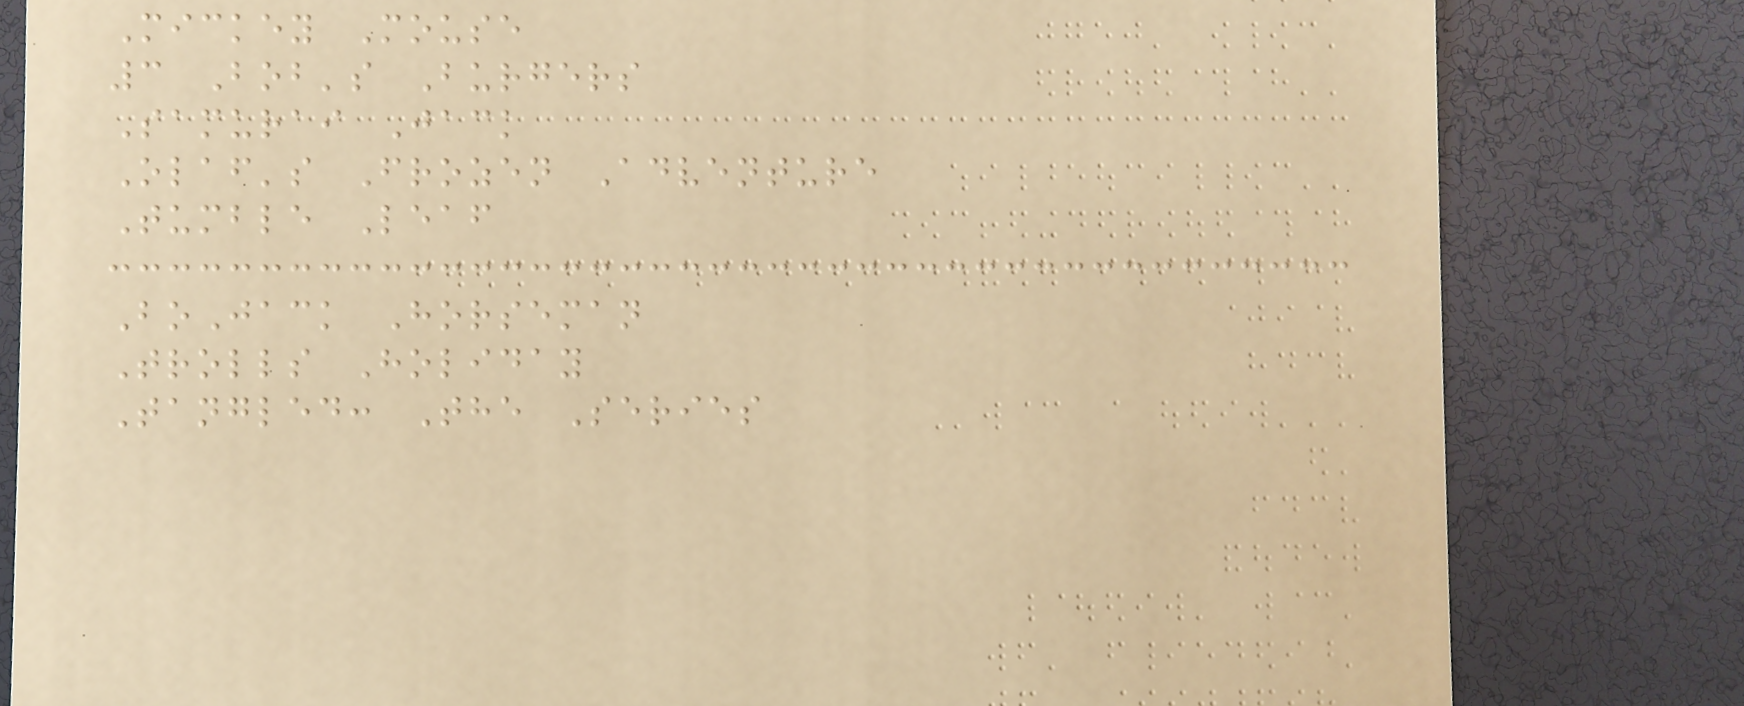Mickey Mouse
3 Bob's Burgers
Samurai Jack
Olaf's Frozen Adventure
Tumble Leaf
BoJack Horseman
Trolls Holiday
Tangled: The Series
